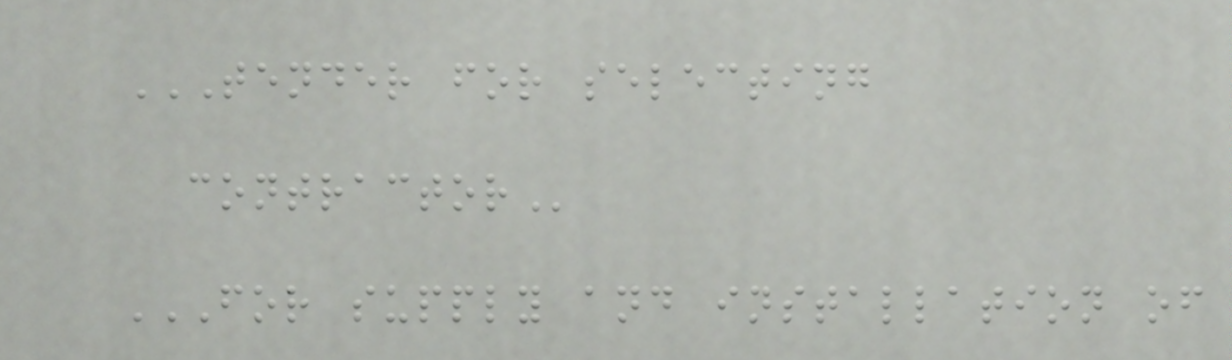TENDER FOR SELECTING
CONTRACTOR
FOR SUPPLY AND INSTALLATION OF
